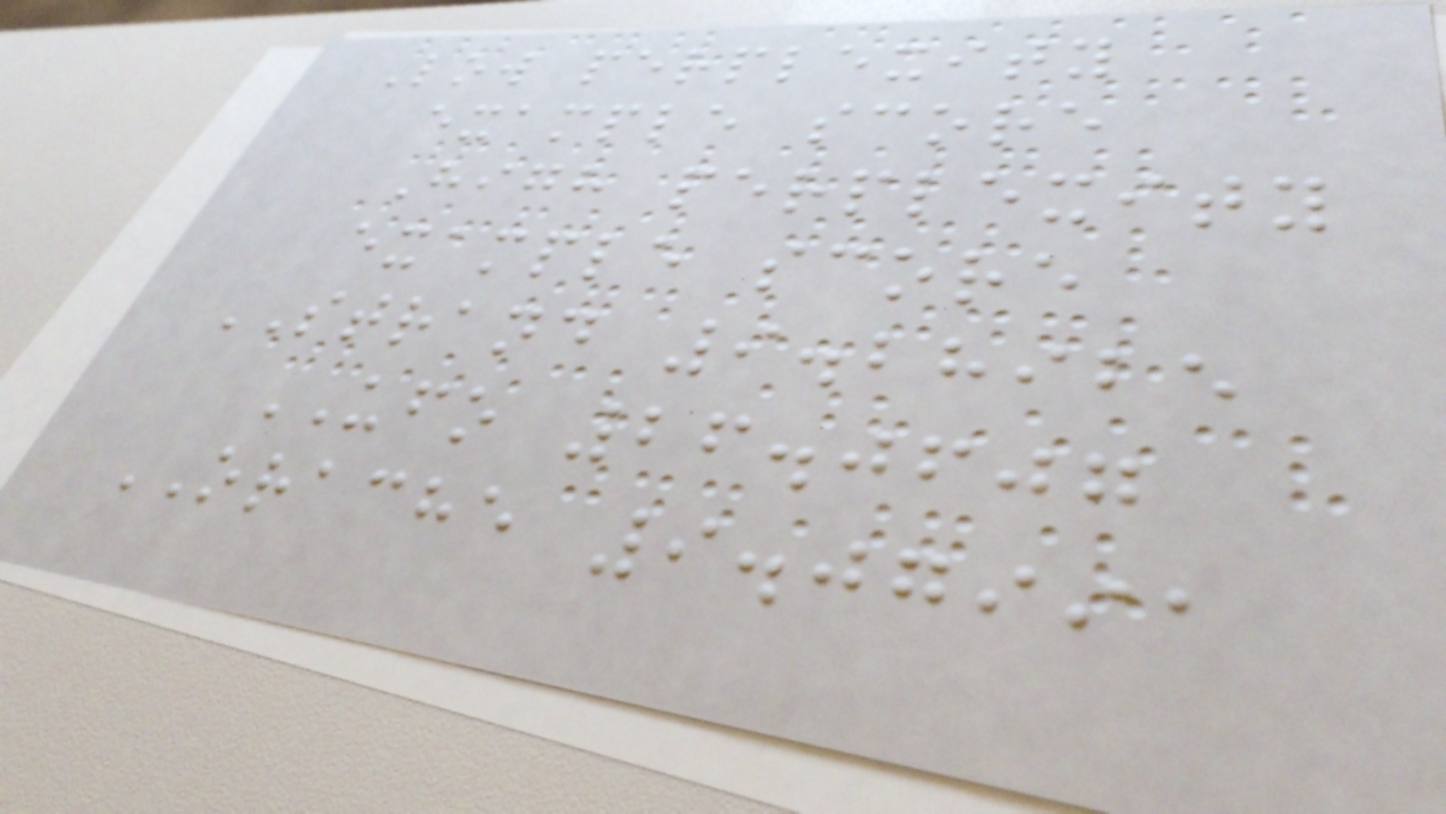Low perplexity
example score
High perplexity
example score
STRAND 9.28925
UFO 26.0607
ORACHE 9.07991
